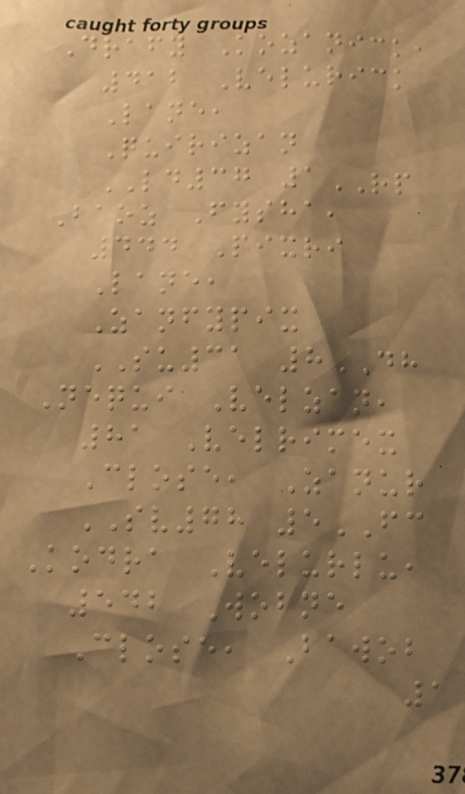Drafy Kozanick,
412 Velurick
Lane,
Quirizan
LD37 1RP
Baoz Fysha,
444 Pixri
Lane,
Zanfypix
SU31 8DH
Nequi Velzan,
81 Velrimex
Close, Zanur
SV78 5FC
Kodra Velurlu,
542 Wobne
Close, Bawob
1
